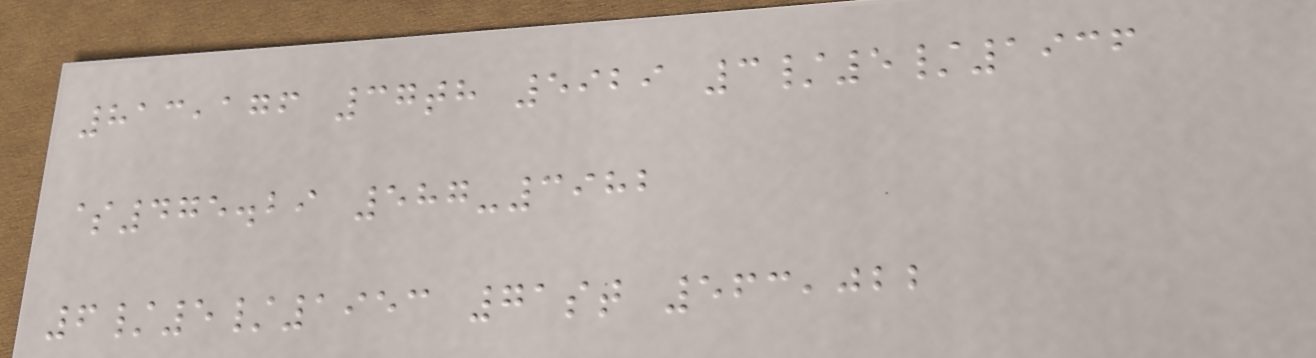813,176 37th 5929 3/5/1936
$475.29 587-3982
6/5/1953 71st 563,022
